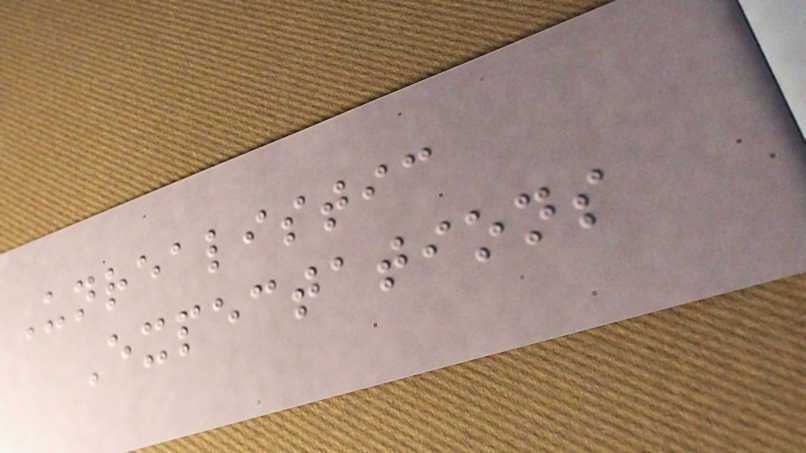Unrealistic
Expectations
